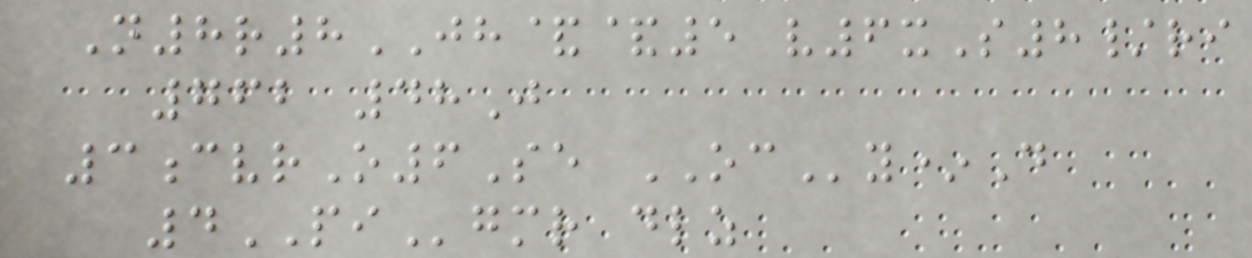N8r8JH&&5 v6xS8/ri
762 48J
3cvrO6Se OCy*D
4PIgmr dlz
